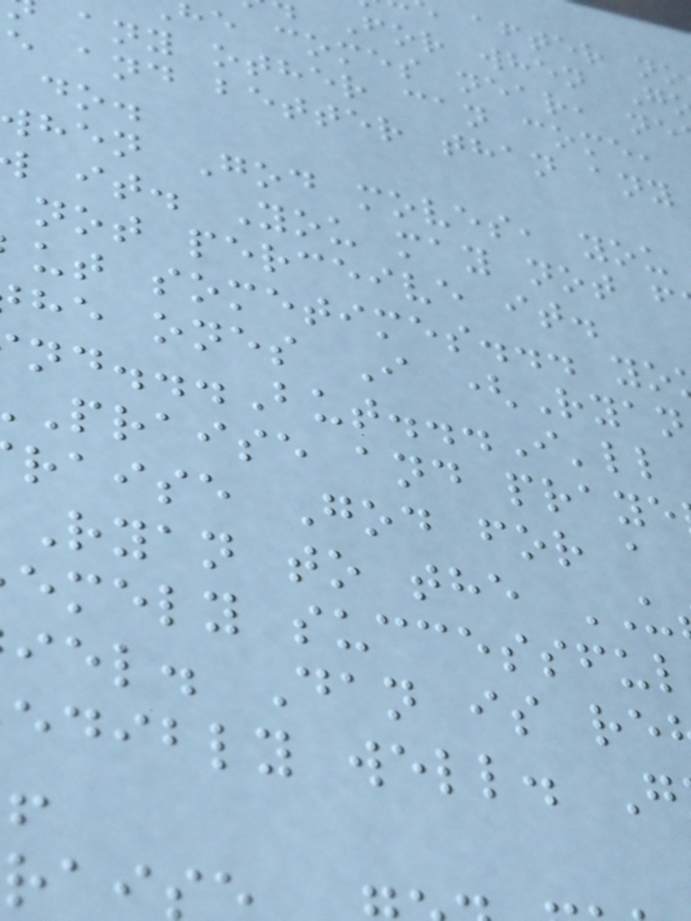after no
For when G
e comes near, ne
any other can come,
e and better than any
hen God moves, you
it. You may not f
not perceive it.
ut sometimes... yo
he ones I (Ryan
nd...But...I'll
praise and
raise God for a
Ryan to the
emely successful
iel. Dan is re
edibly well. G
